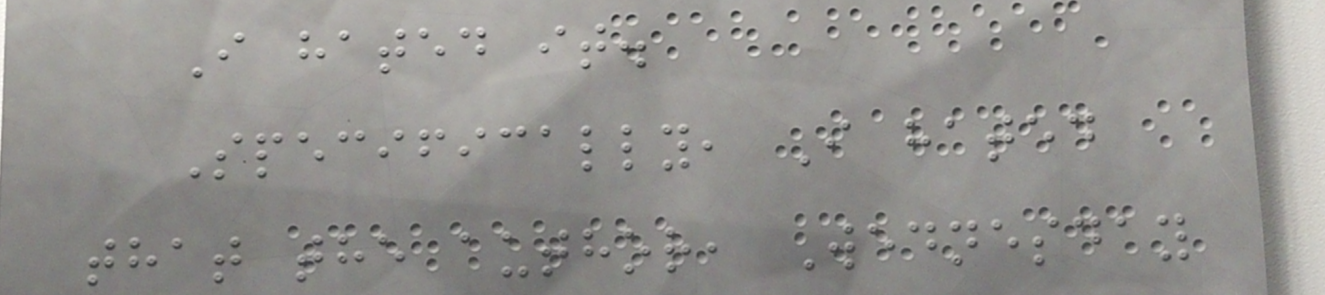I hated it.
Specifically, I hated
that the author, Wednesday
